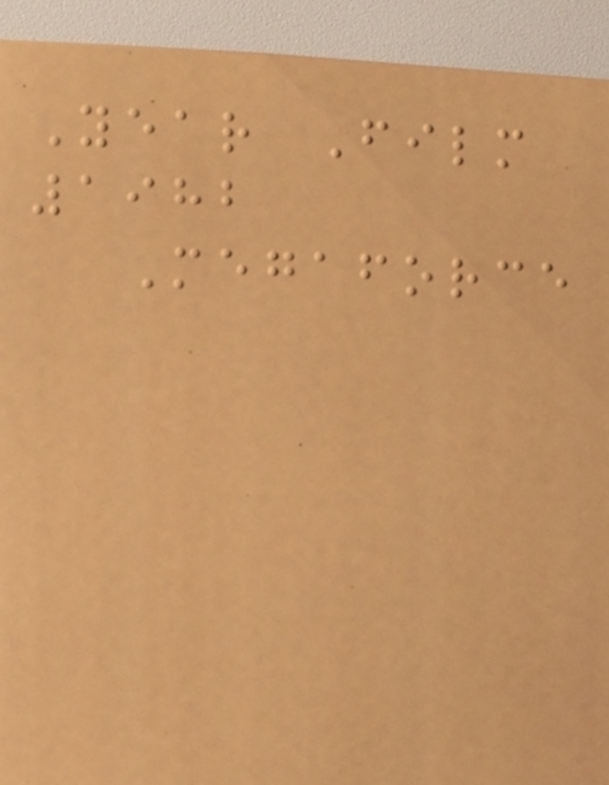Year Film
1982
Megaforce
